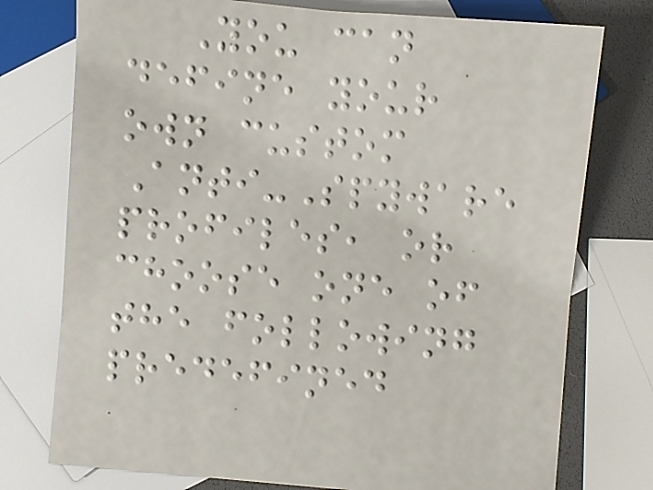You can
define your
own custom
Anti-Spyware
profiles, or
choose one of
the following
predefined
